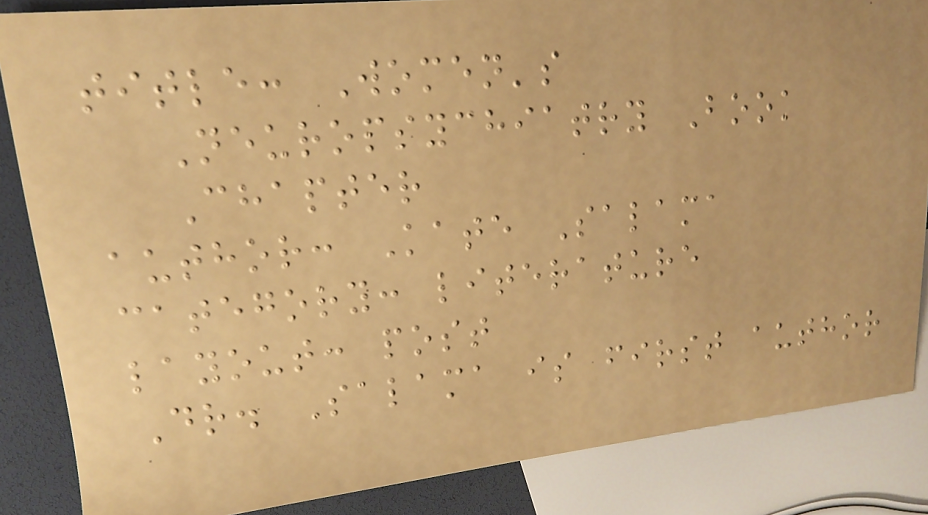title: Women's
Neuropsychiatry Book
Chapter
author: Kate Salama
category: literature
layout: post
Dr. Salama is first author
